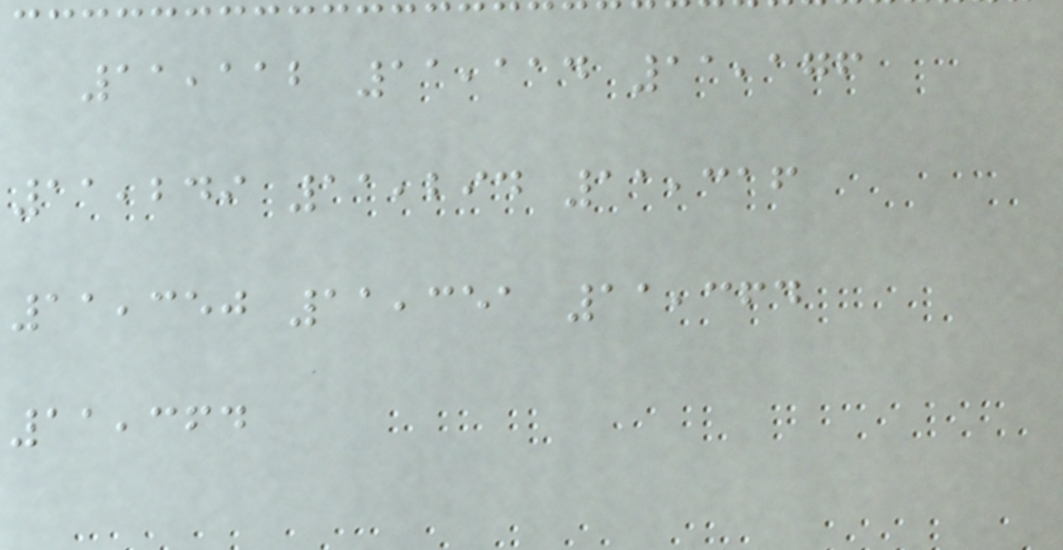11,112 11,114 11,176
11,249 11,294 11,316
11,350 11,351 11,364
11,364
